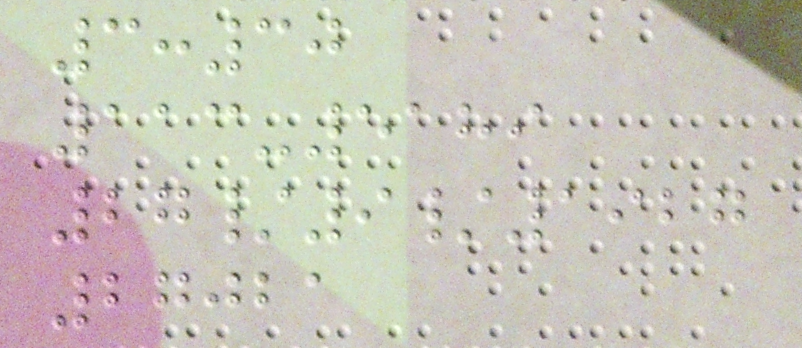3:30
113-5189
27/9/1927
27021
